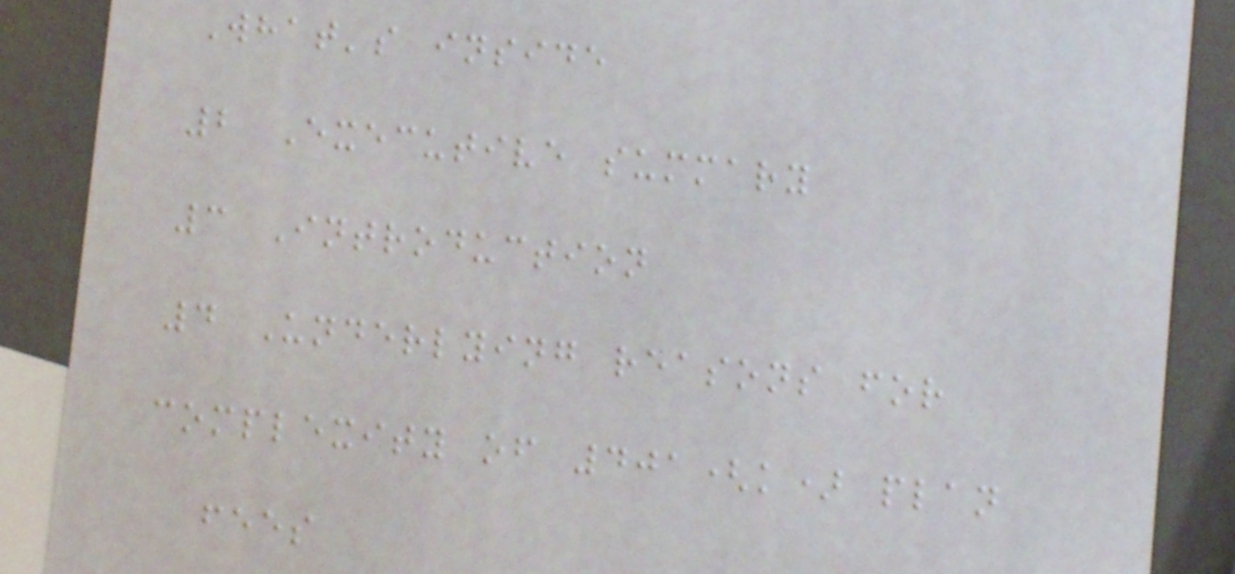What's inside
2 Executive summary
3 Introduction
4 Underlying reasons for
complexity of 401(k) plan
fees
